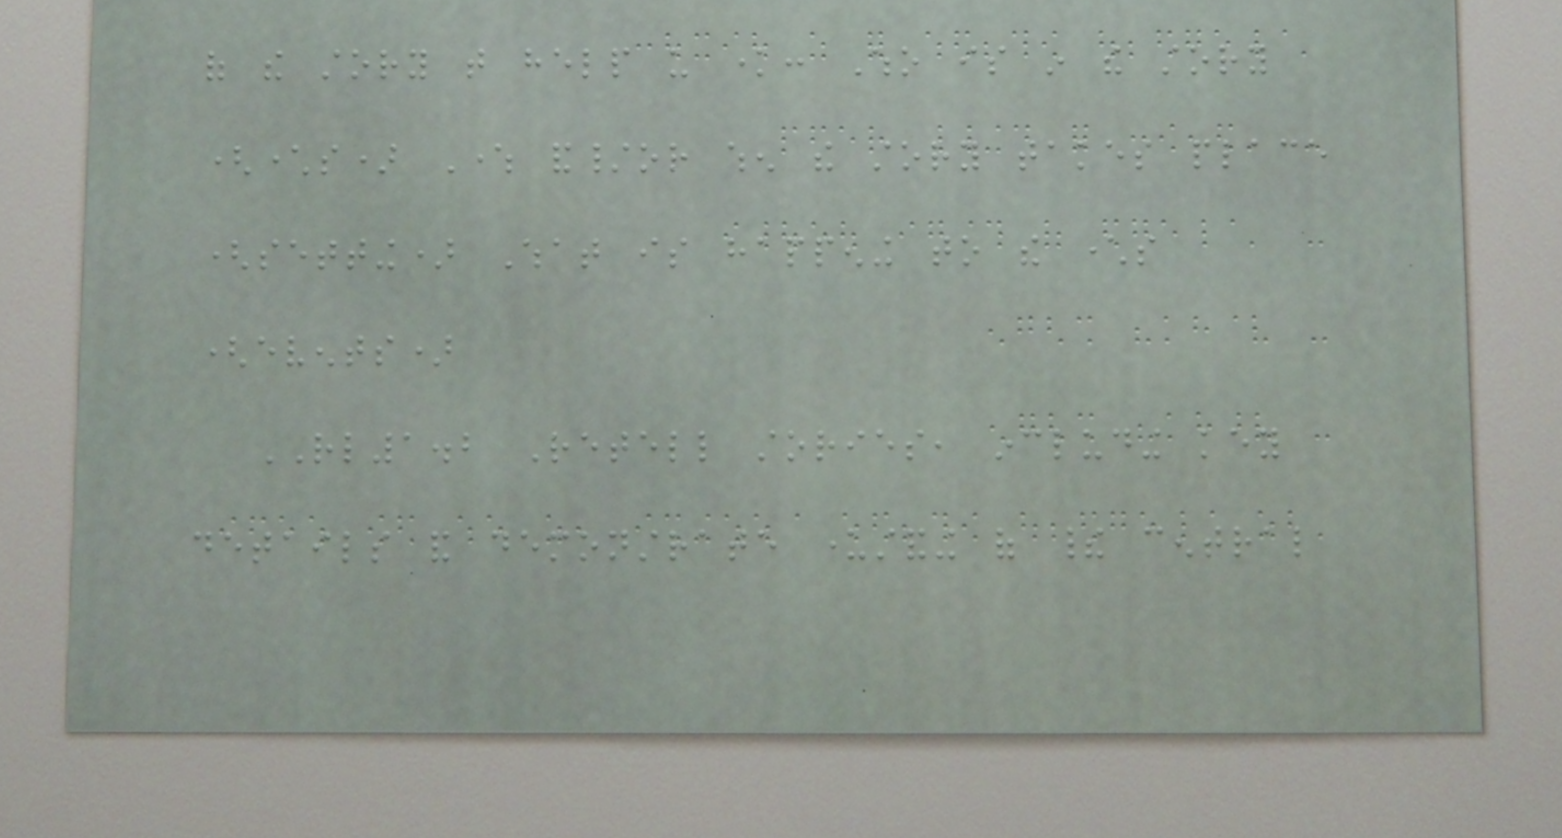of the story that help us know: Who is in the story
(characters) Where and/or when the story takes place
(setting) What is happening to the characters
(events)
RL1.2 Retell stories, including key
details and demonstrate understanding of their central
